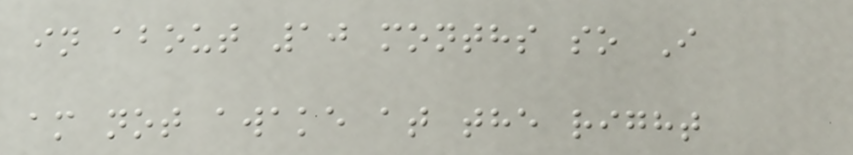in about 10 months so I
am not awake at the right
